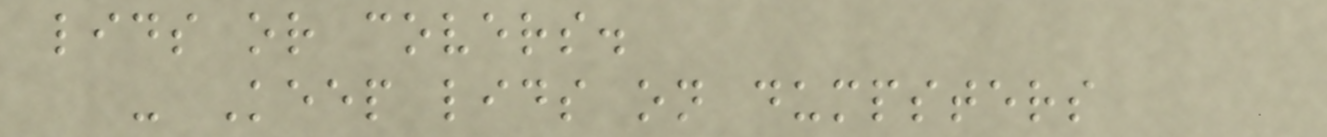lids or covers.
- Keep lids on dumpsters
